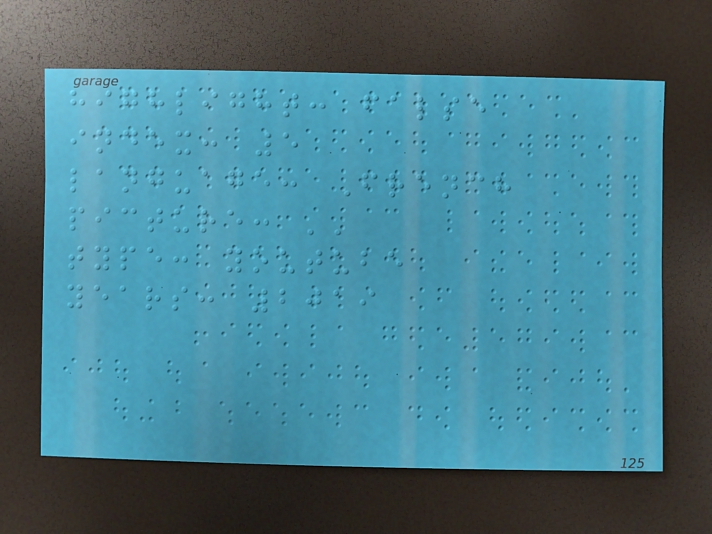highlight: false
index: 5
language: French
picture: ''
type: youtube
years: 2019
